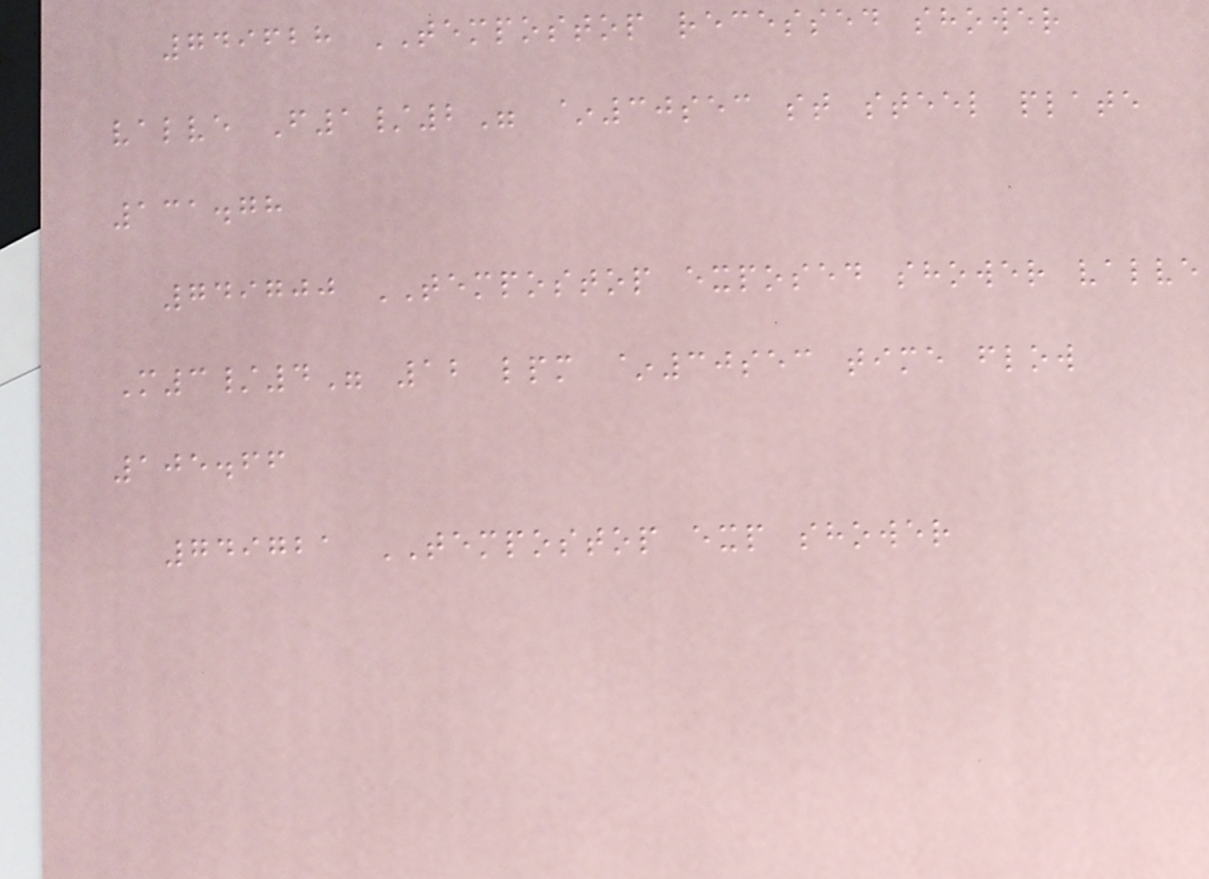749628 TEMPOSTOP recessed shower
valve F1/2" ~30sec st steel plate
131.78
749700 TEMPOSTOP exposed shower valve
M3/4" 12 lpm ~30sec time flow
105.66
749721 TEMPOSTOP exp shower
